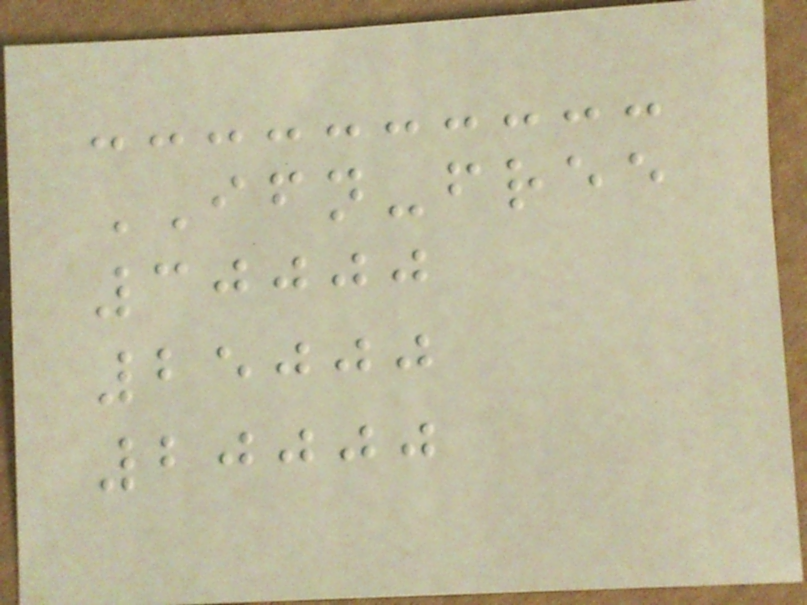IFN-free
30000
25000
20000
